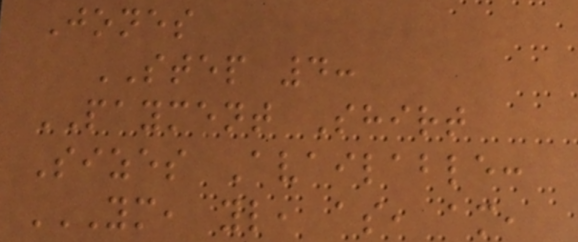Jones
STEP 4:
PAYMENT Shirt
Sizes Available:
YM, YL, AS, AM,
